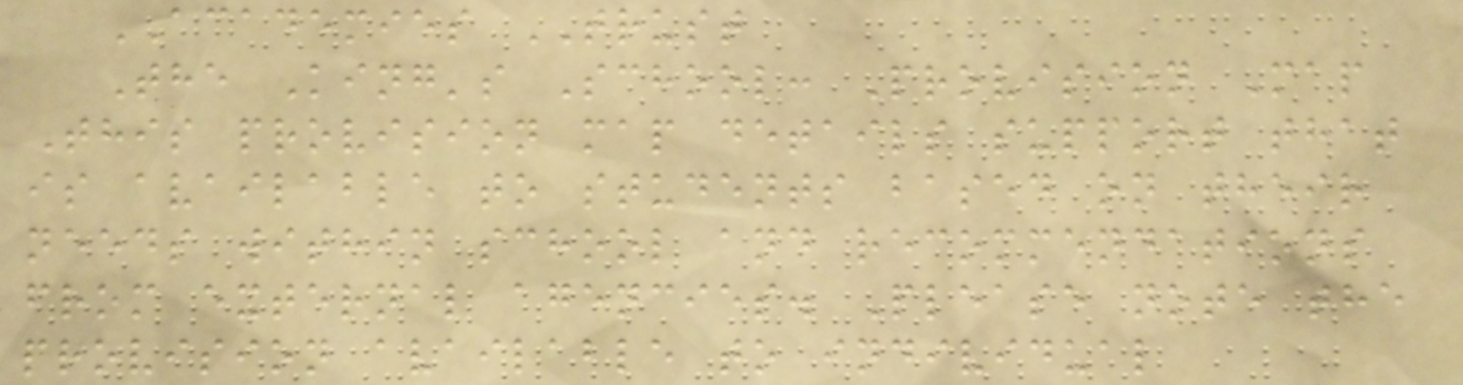ACADEMIES TRUST
The King's School: Provision Map
This provision map details support that
is available to students based on their
needs within school and recommendations
from external agencies. Please note the
provision available to individual
